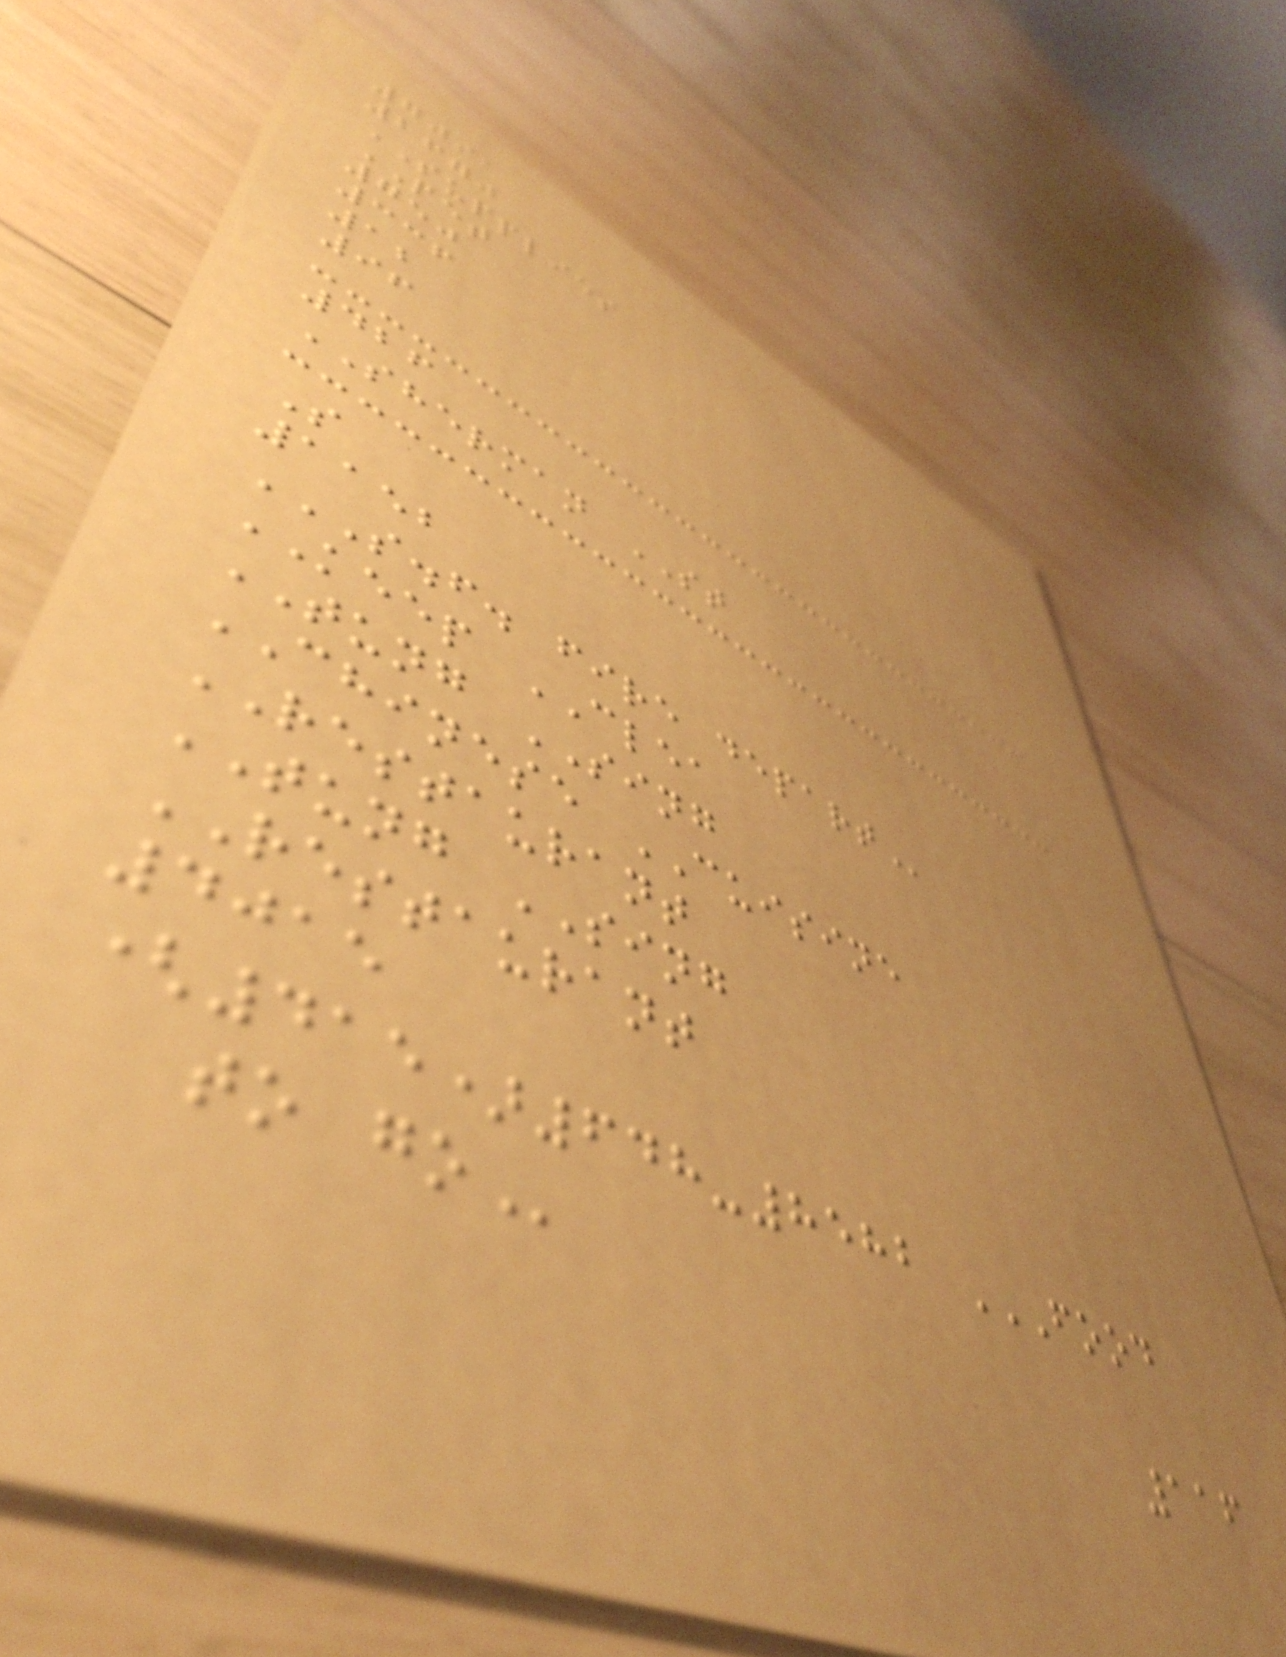7091
2670
SUPPLIES
PET
750
336
12
96
426
SHERMAN ST
S
1152
S.F. FIRE DEPART
KEEP CLEA
TUNG SING
CHINESE CUISINE
RESTAURANT
TUNG SING
RESTAURANT
4015
(415)648-8582 FOOD
TO GO
116
